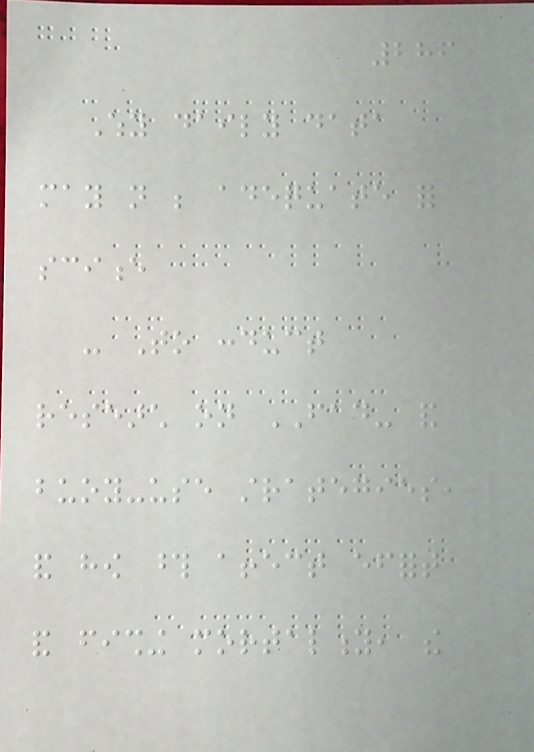286
Why daily data
may not be adequate for
science
- To conduct
research on FAD- and
buoy-use strategies,
and how those affect effort
and fishing mortality, the
